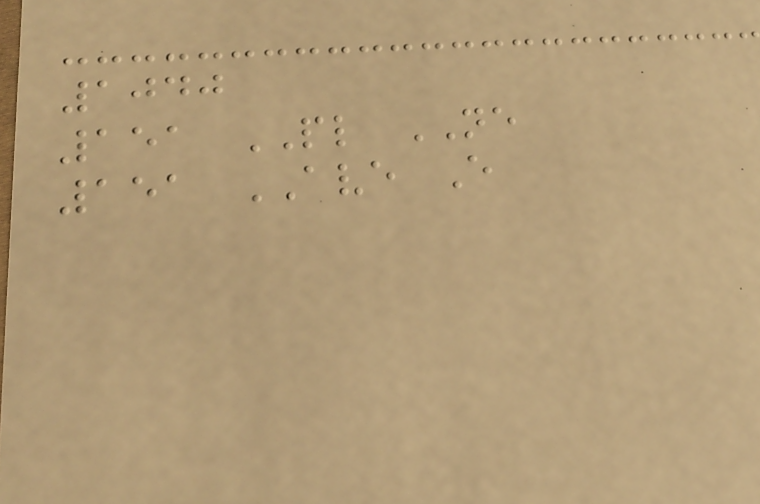1040
151 PL NE
151 AVE E
